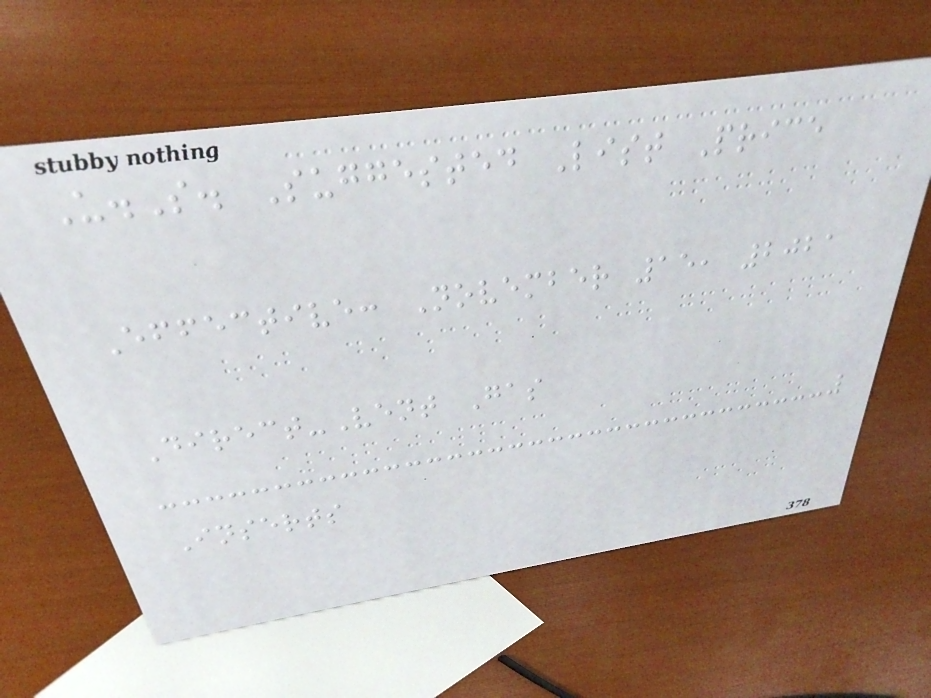U.S. Suggested List Price
Effective: November 15, 2021
Direct-Vent Gas
Inserts
